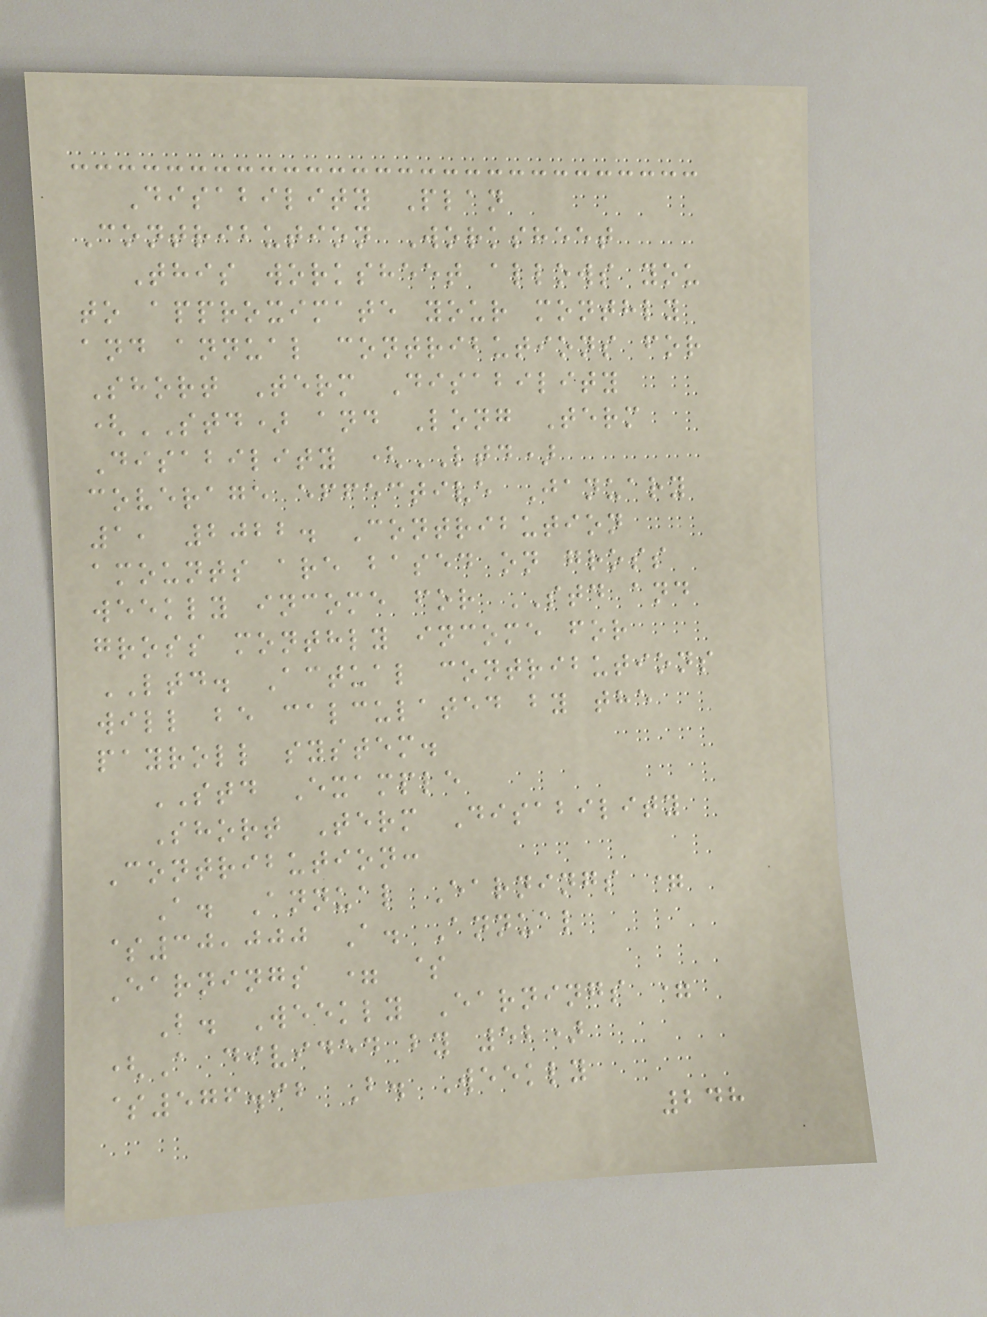Disability Plan
Contribution Worksheet
This worksheet allows you
to approximate your monthly
and annual contributions for
Short Term Disability
(STD) and Long Term
Disability (LTD)
coverage effective January
1, 2022. Contribution
amounts are based on gross
weekly income for STD and
gross monthly income for
LTD. Actual contributions
will be calculated by the
payroll system.
STD Example
Short Term Disability
Contribution:
A. Annual Earnings =
$30,000 A. Annual
Earnings = $
B. Weekly Earnings =
(A divided by 52)
$576.92 B. Weekly
248
